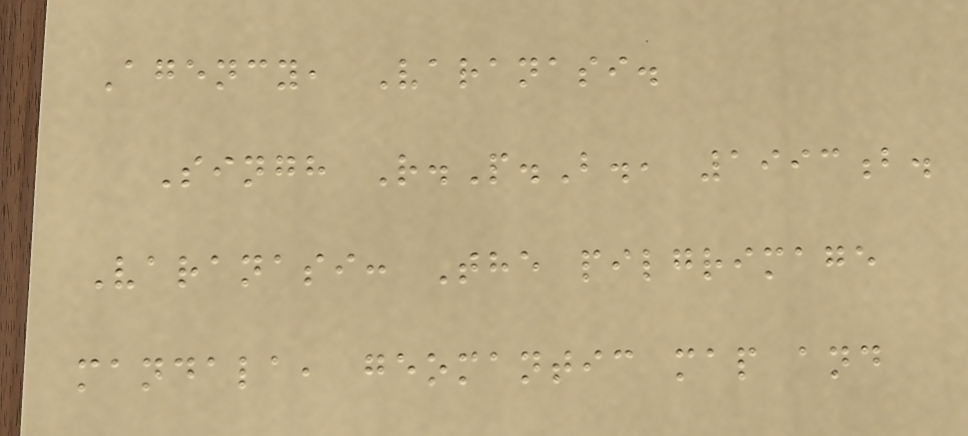Agency, Varanasi.
Singh R.P.B., 1993b.
Varanasi: The pilgrimage
mandala, geomantic map and
